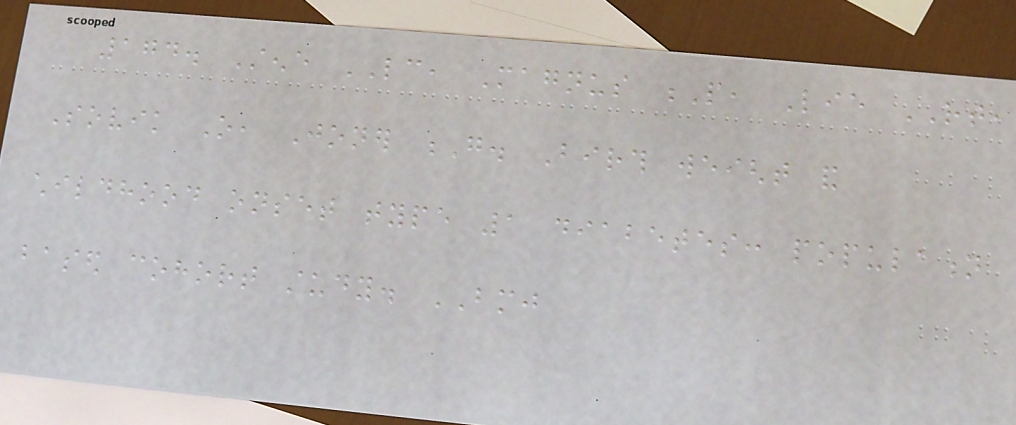174. Stene LC, Magnus P, Lie RT,
Sovik O, Joner G. Birth weight and
childhood onset type 1 diabetes: population
based cohort study. BMJ
